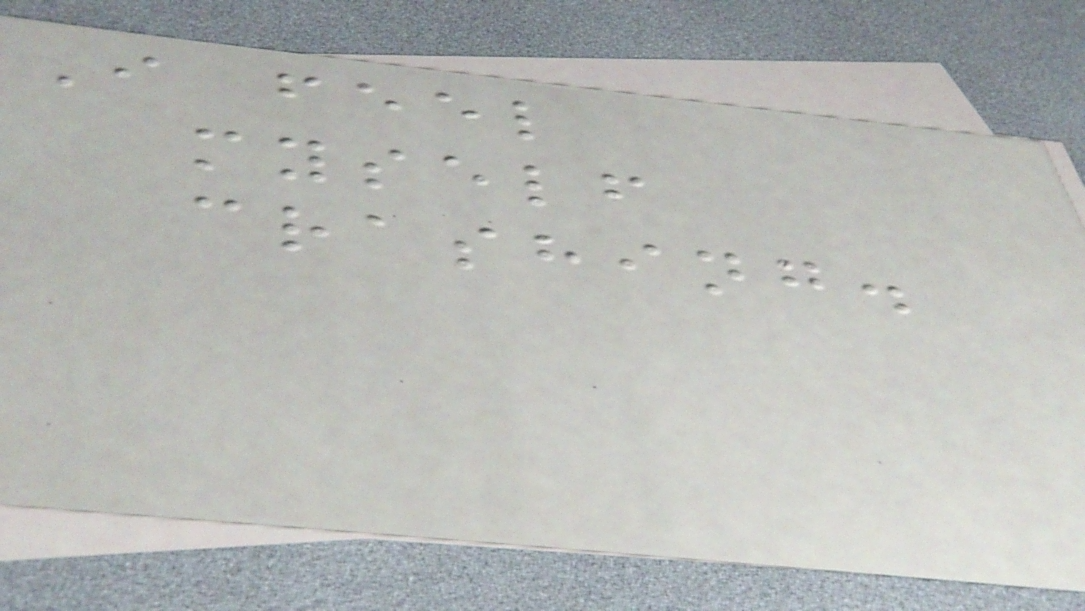I feel
myself
crashing.
